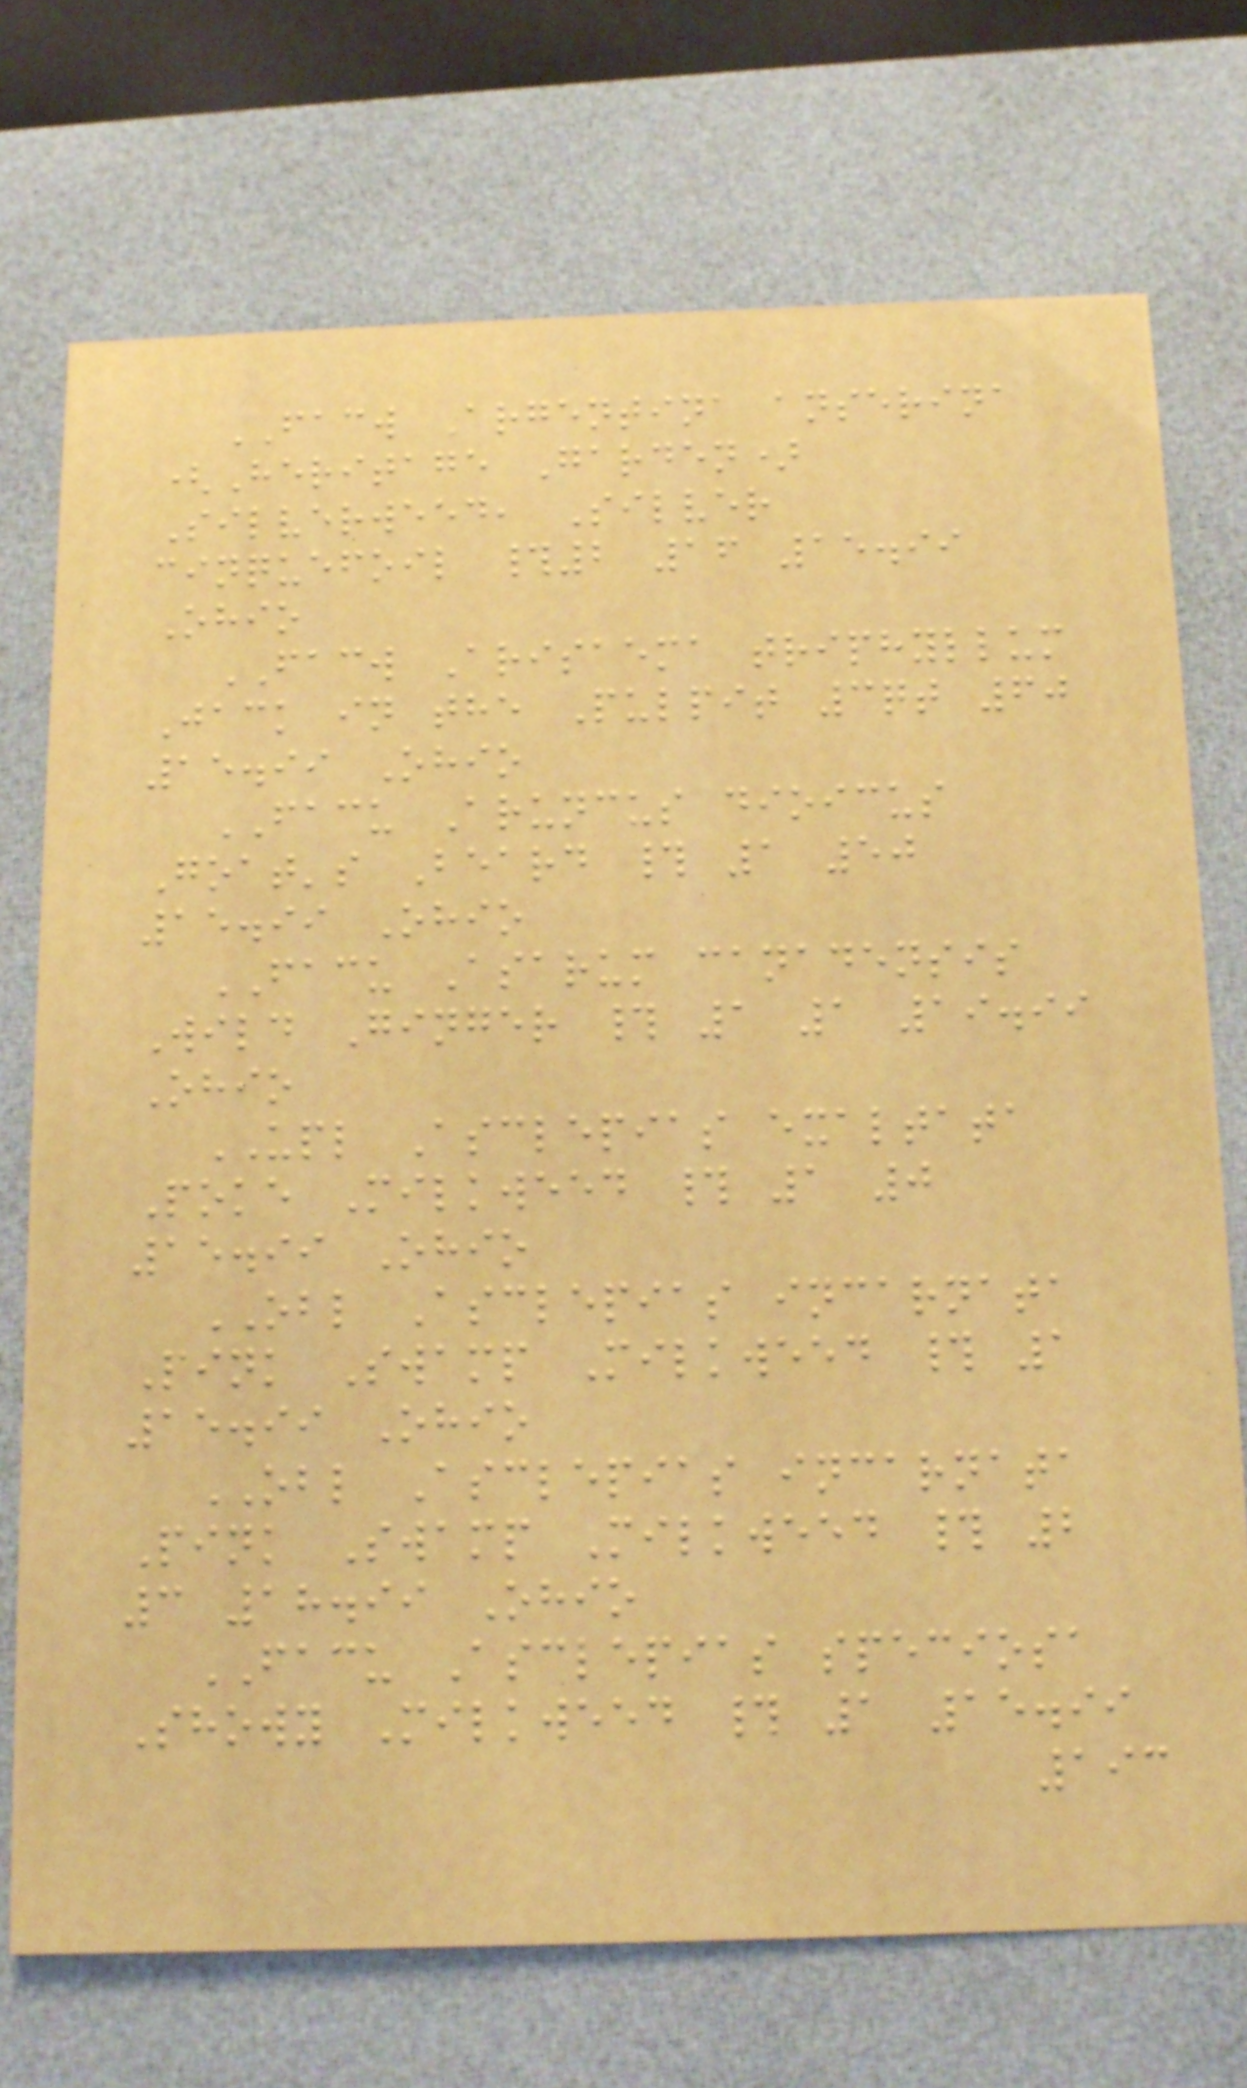FACW Argentina anserina
(Heritage Garden)
Silverweed, Silver
cinquefoil #2 16 15.99
Ohio
FACW Arisaema triphyllum
Jack in the Pulpit 3qt 60
15.99 Ohio
FACU Aruncus dioicus
Goat's Beard # 1 50
15.99 Ohio
FACU Asarum canadensis
Wild Ginger # 1 1 19.99
Ohio
UPL Asclepias exaltata
Poke Milkweed # 1 0
15.99 Ohio
OBL Asclepias incarnata
Pink Swamp Milkweed # 1
15.99 Ohio
OBL Asclepias incarnata
Pink Swamp Milkweed # 2
3 18.99 Ohio
FACU Asclepias speciosa
Showy Milkweed # 1 15.99
193
